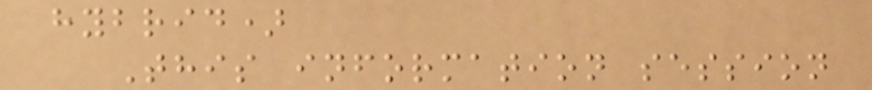hybrid)
This information session
